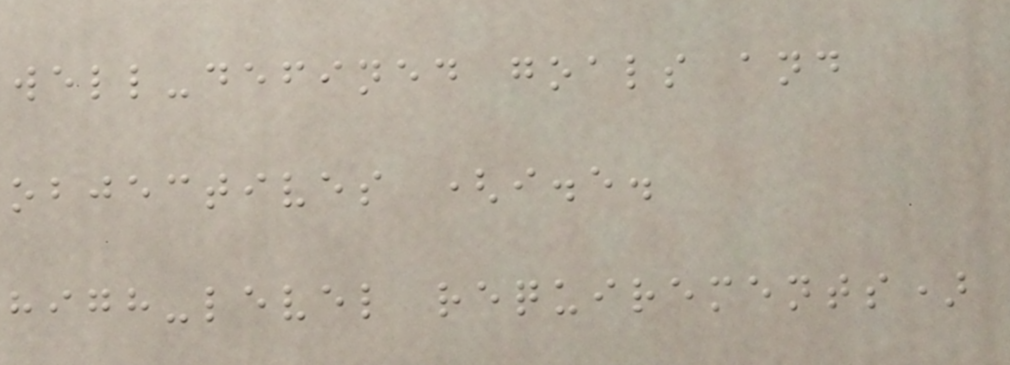well-defined goals and
objectives (i.e.
high-level requirements)
